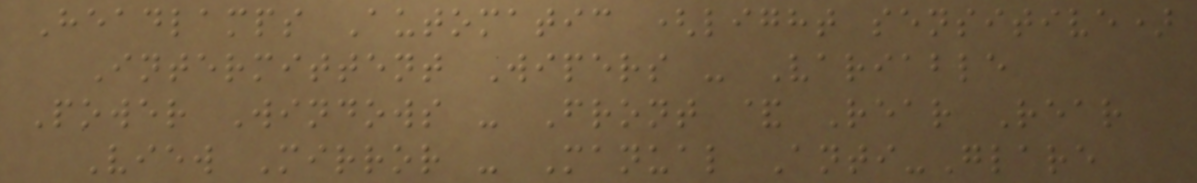Headlamps Automatic (light sensitive)
Intermittent Wipers - Variable
Power Windows - Front & Rear Rear
View Mirror - Manual Anti-Glare
